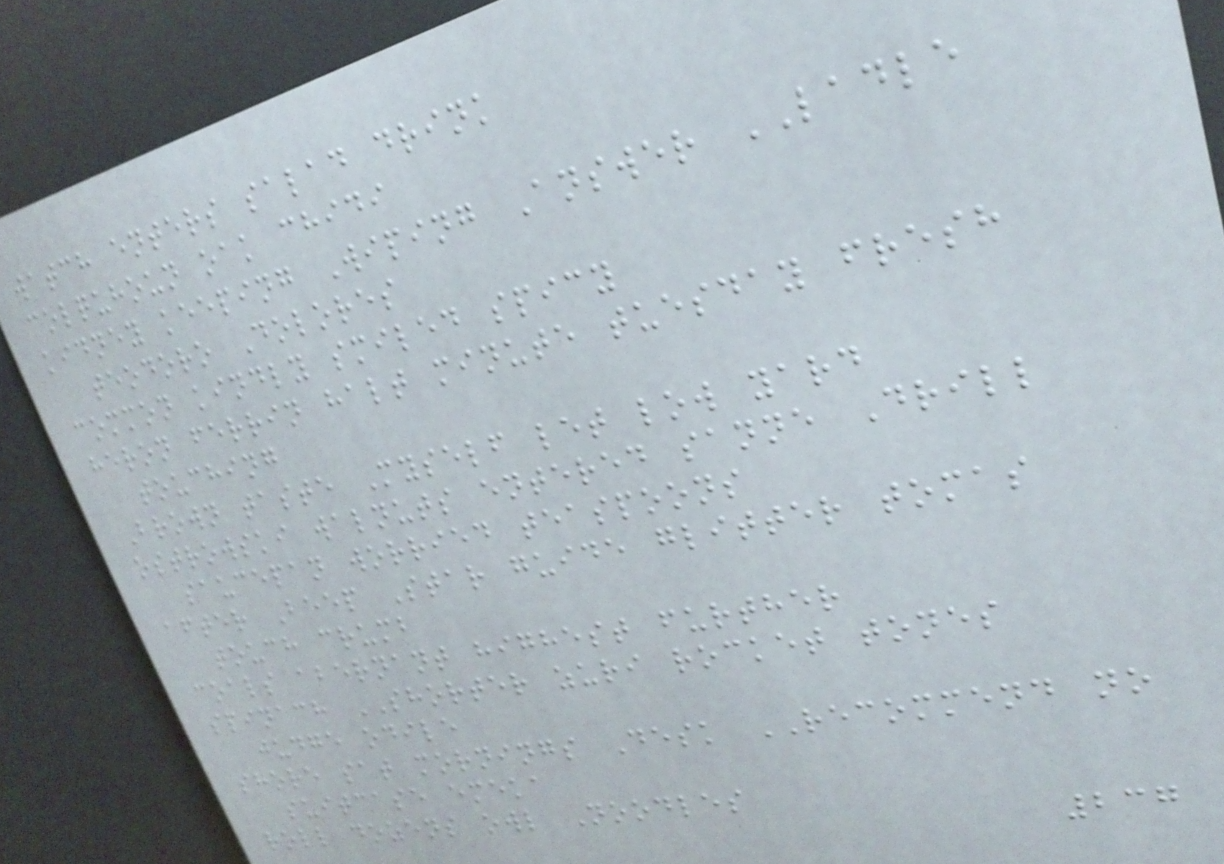watch enters salad drink
colquhoun oak chidi
kidney keeping Wiping Answer LADLE
teodoro Dolores
common kindly smiled spicy
heron ferrin halt minute tuesday fresh
touching
Brown taste Myself let low yard
ostrowski walnuts entered sanne Drill
saucepan worried teaspoons
after Beep Star guide glitter tomas
touch crumb
coals abernant highest further
spinach SHORTER zuri rocket tones
judge odile
shore sat mornings Desk RECOMMEND no
suitcase emeka
roll dozens owl Noodles
237
